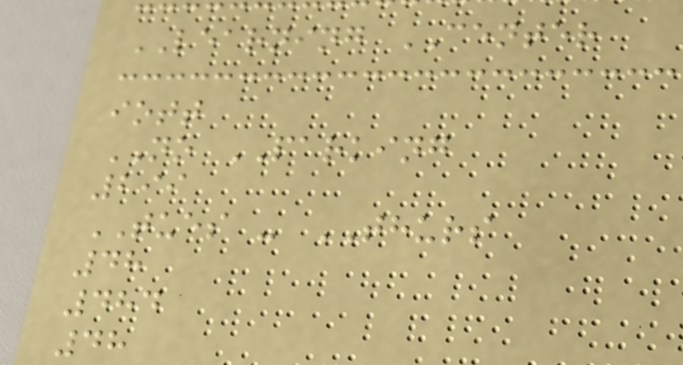LEARNING CENTER
iott
NO PARKING
299
TUES - THURS
48
484
48
